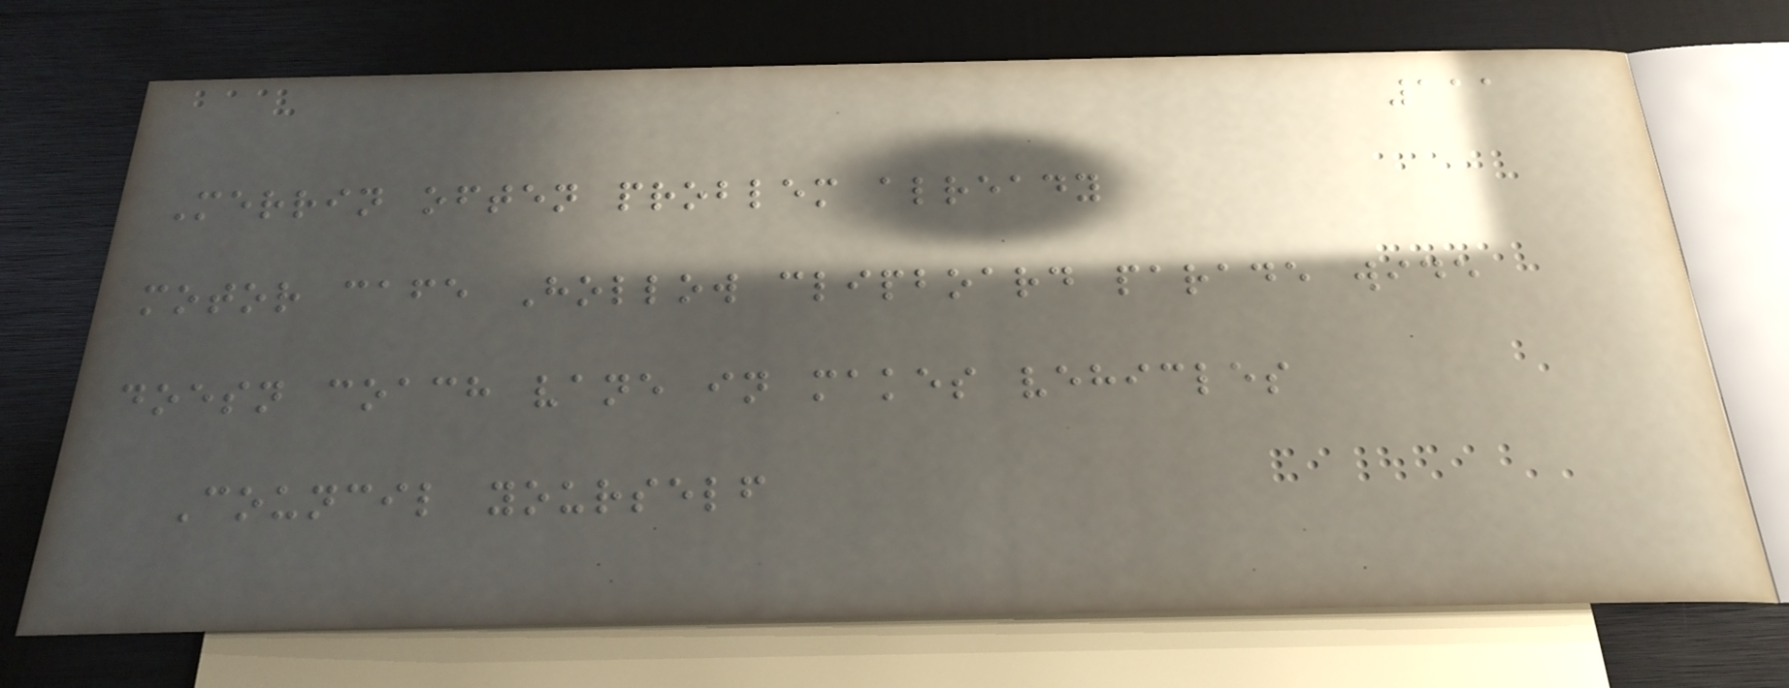111
Merrin often problem already
motor cafe Hollow clipboard parade wide
doesn coach vane in makes vehicles
Council yourself
